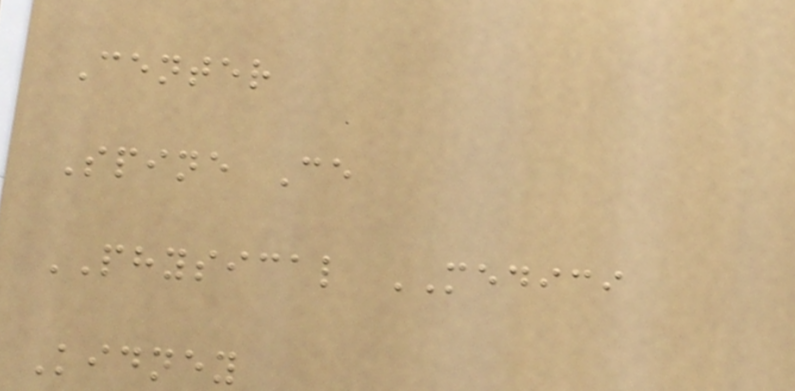Center
Spine Ce
PHYSICAL MEDICI
Kidney
